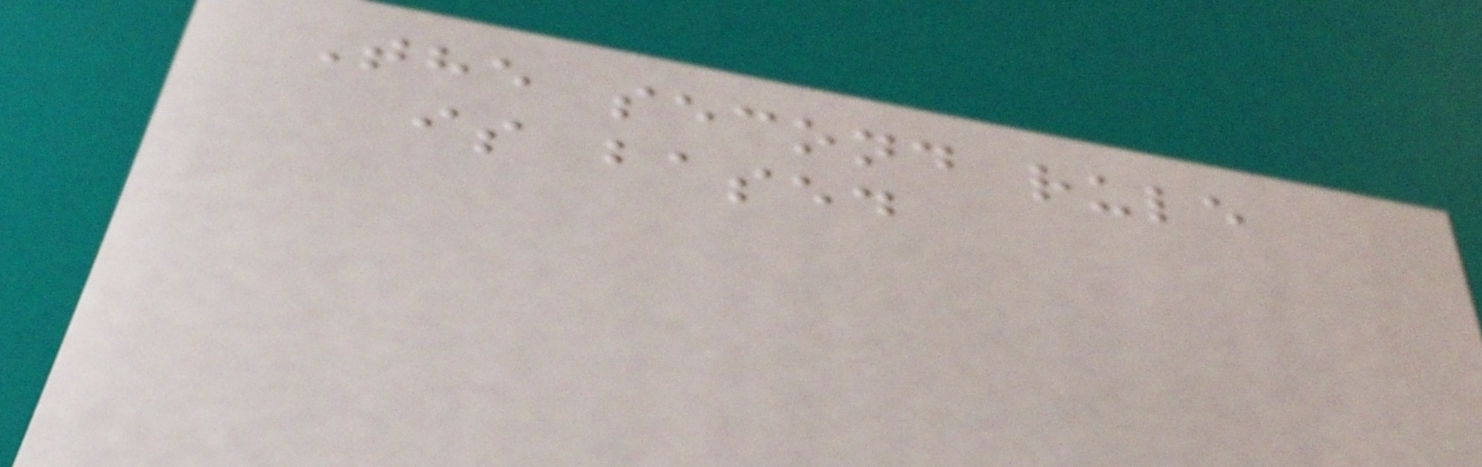The second rule
is based
